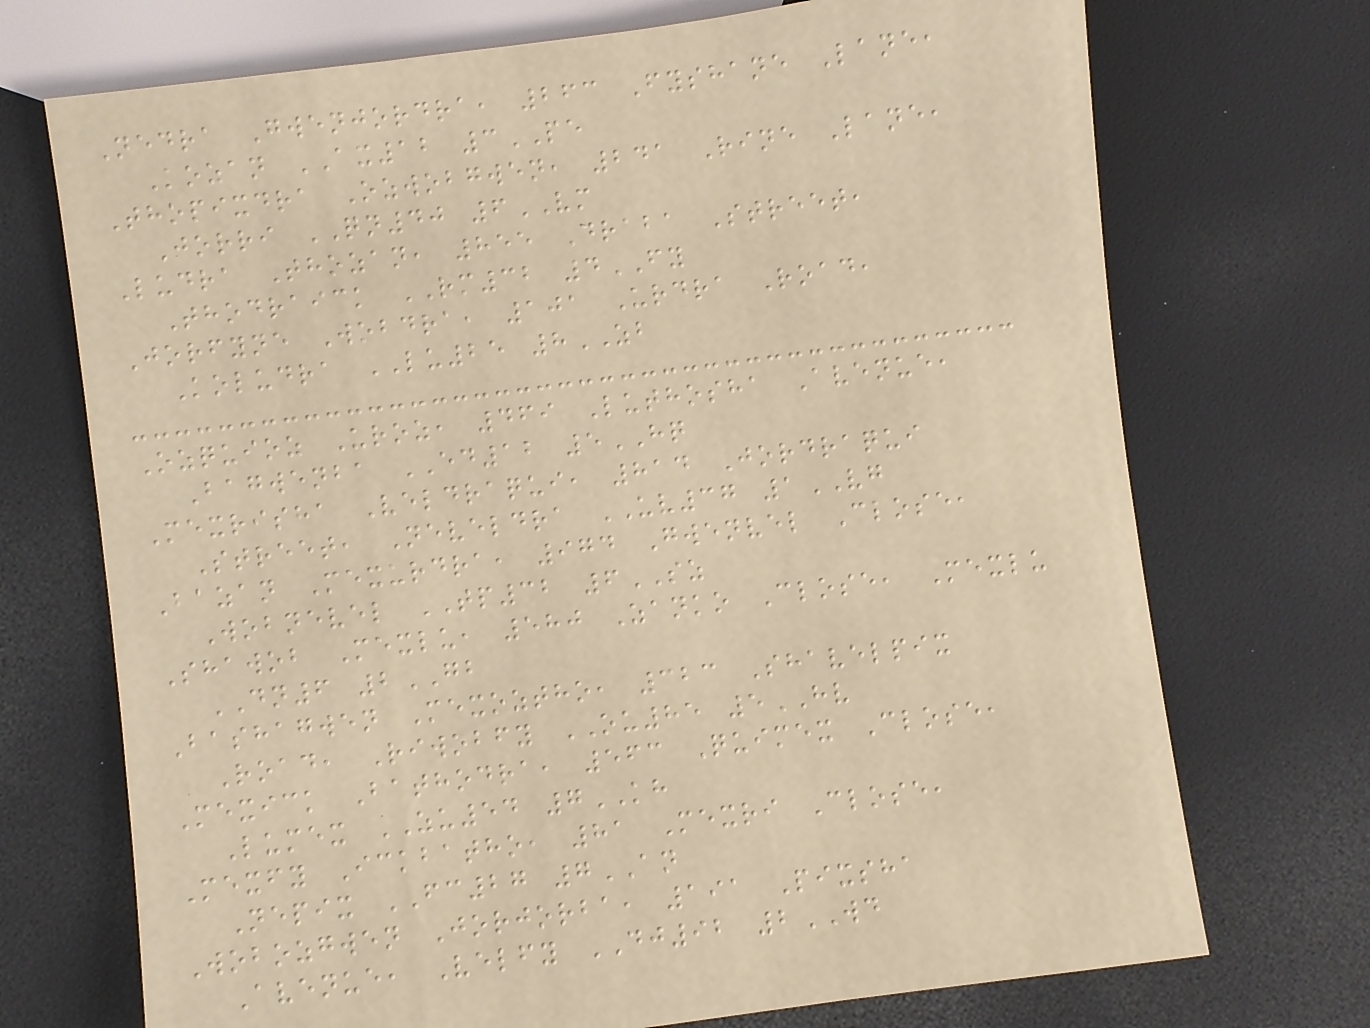Nedra Gwenjordra, 263 Fyshane Lane,
Kozan AX12 3PE
Thopixdra Ozwobgwen, 241 Rine Lane,
Jorri QN40 6VM
Ludra Thozan, 855 Draba Street,
Thodraick RM32 4FY
Jorfyne Wobdra, 101 Urdra Road,
Koludra LU25 8ZB
Ozquioz Uroz, 469 Luthosha Avenue,
Bagwenba ED12 5HQ
Mexrisha Veldraqui, 814 Jordraqui
Street, Neveldra UV37 1VG
Bazan Mexurdra, 974 Gwenvel Close,
Wobnevel TP32 6SZ
Shawob Mexlu, 580 Zanko Close, Mexlu
DN6 2GB
Bashagwen Mexoztho, 323 Shavelpix
Road, Riwobfy OU85 5HV
Mexick Bathodra, 563 Quimex Close,
Lumex ZU54 7KH
Mexfy Ickbatho, 81 Mexri Close,
Nepix FC27 7AN
Wobozgwen Jorjorba, 191 Pixsha
Avenue, Velfy DJ92 2WD
